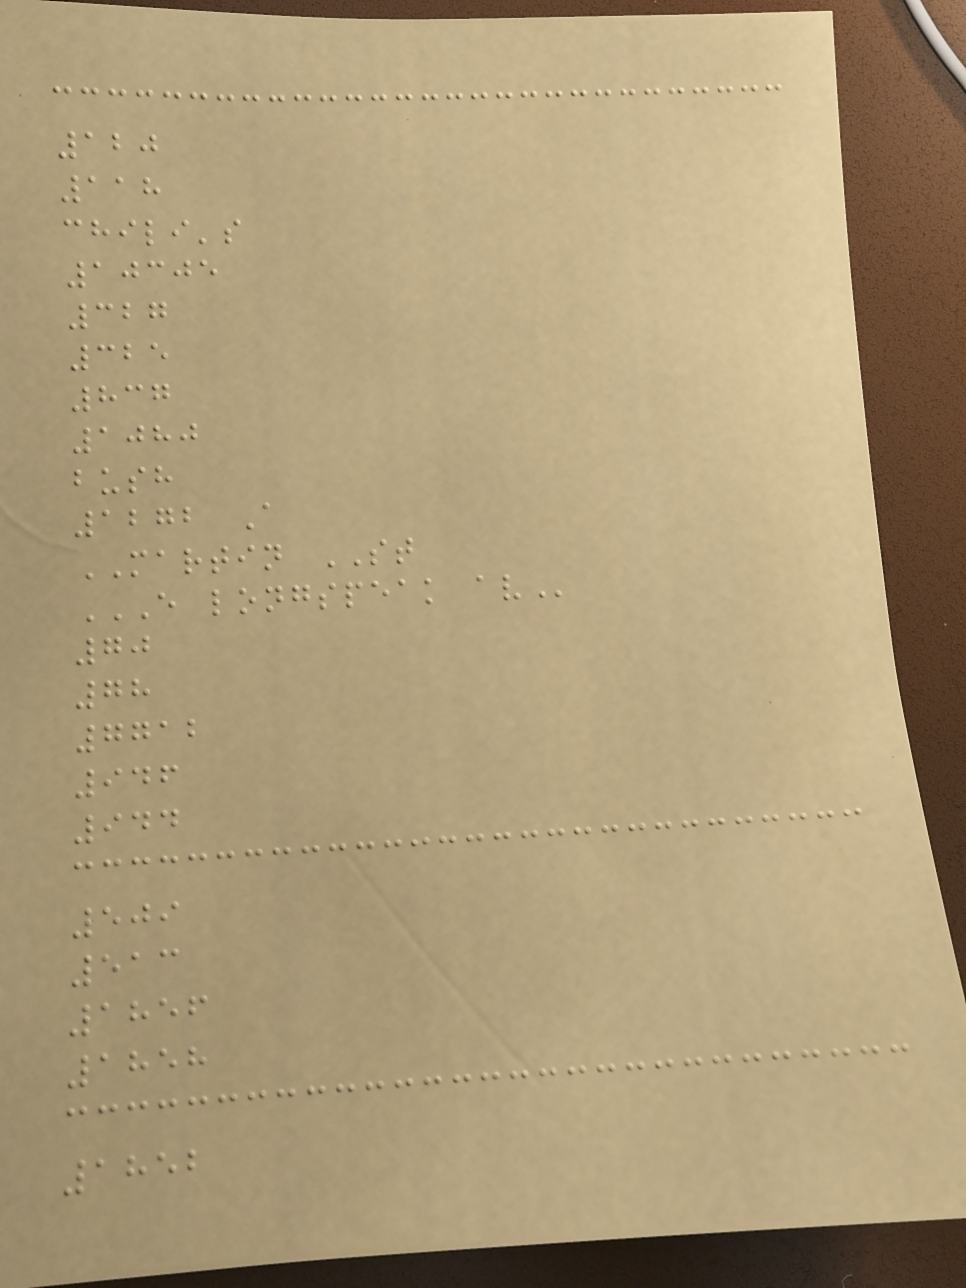120
118
chili's
10305
327
325
837
1080
bush
1272 A
MARTIN ST
E LONGSPEAK AV
70
78
7712
946
944
509
513
1856
1858
1852
